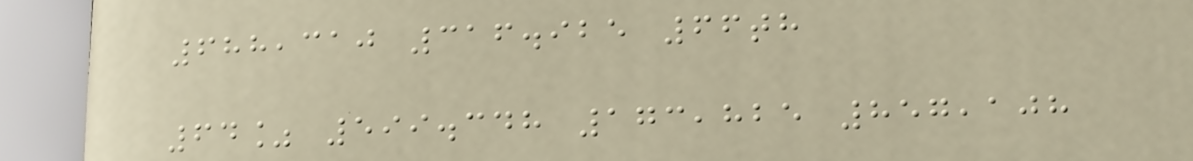688,310 316.925 66th
64% 599.348 173,825 857,108
